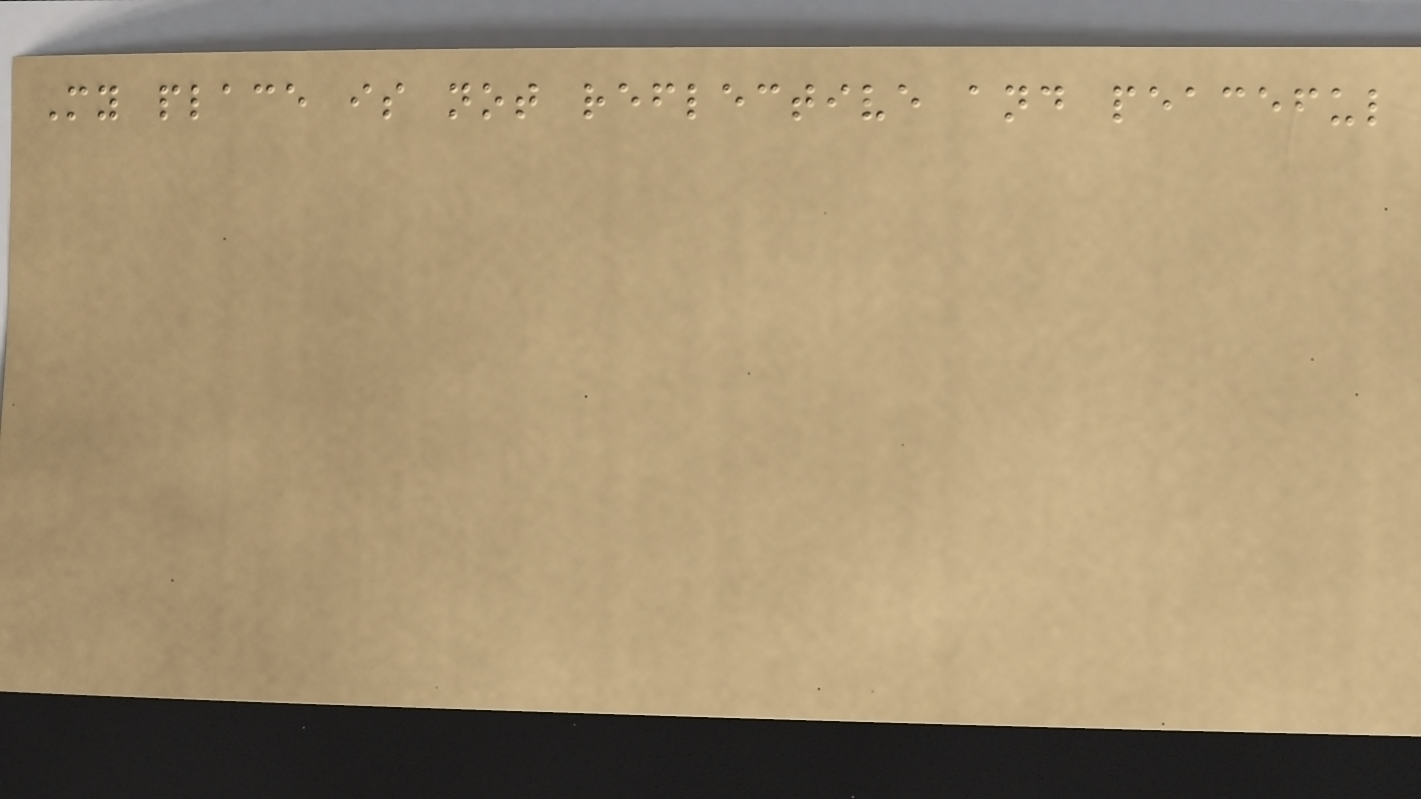My place is not reflective and peaceful
